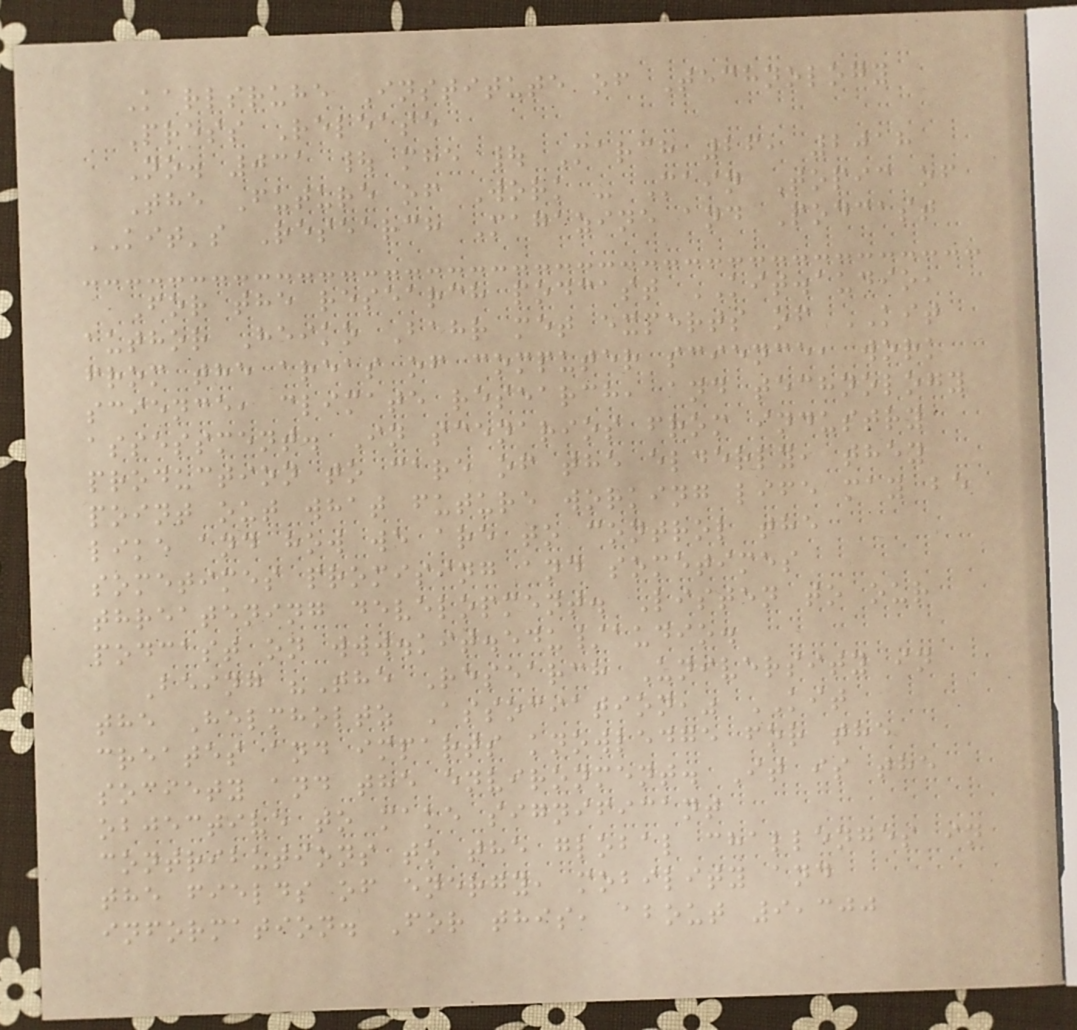Karlsruhe Institute of Technology
Press Release
No. 031 | mhe | March 26, 2018
The Future of Work - Main Topic of
KIT's Research Magazine and Podcast
For the research podcast KIT.audio,
author Heiko Bahr met experts of KIT
from the areas of computer science, work
science, climate research, and technology
assessment. In scenarios from industry
production to care of the elderly, they
point out what future working life may be
like and how we are to control the
sometimes promising and sometimes
threatening development. Listen to our
podcast on www.kit.edu/audio.
Being "The Research University in
the Helmholtz Association," KIT
creates and imparts knowledge for the
society and the environment. It is the
objective to make significant
contributions to the global challenges in
the fields of energy, mobility and
information. For this, about 9,300
